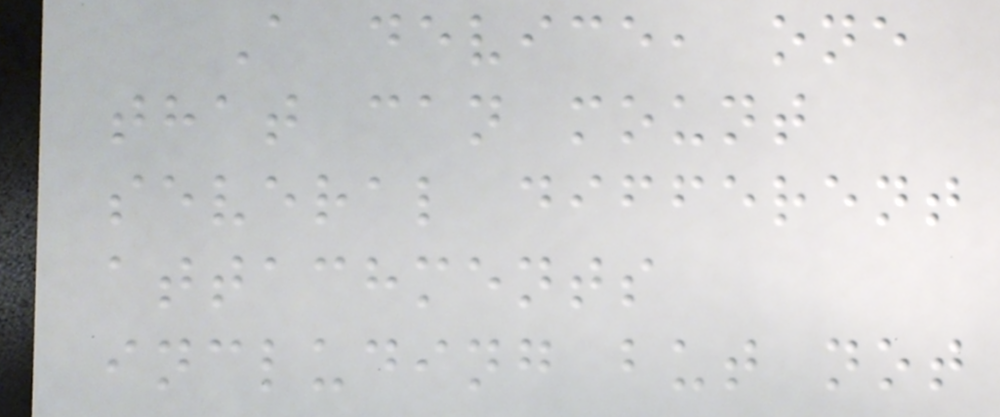A device, one
that can mount
several different
attachments
including but not
